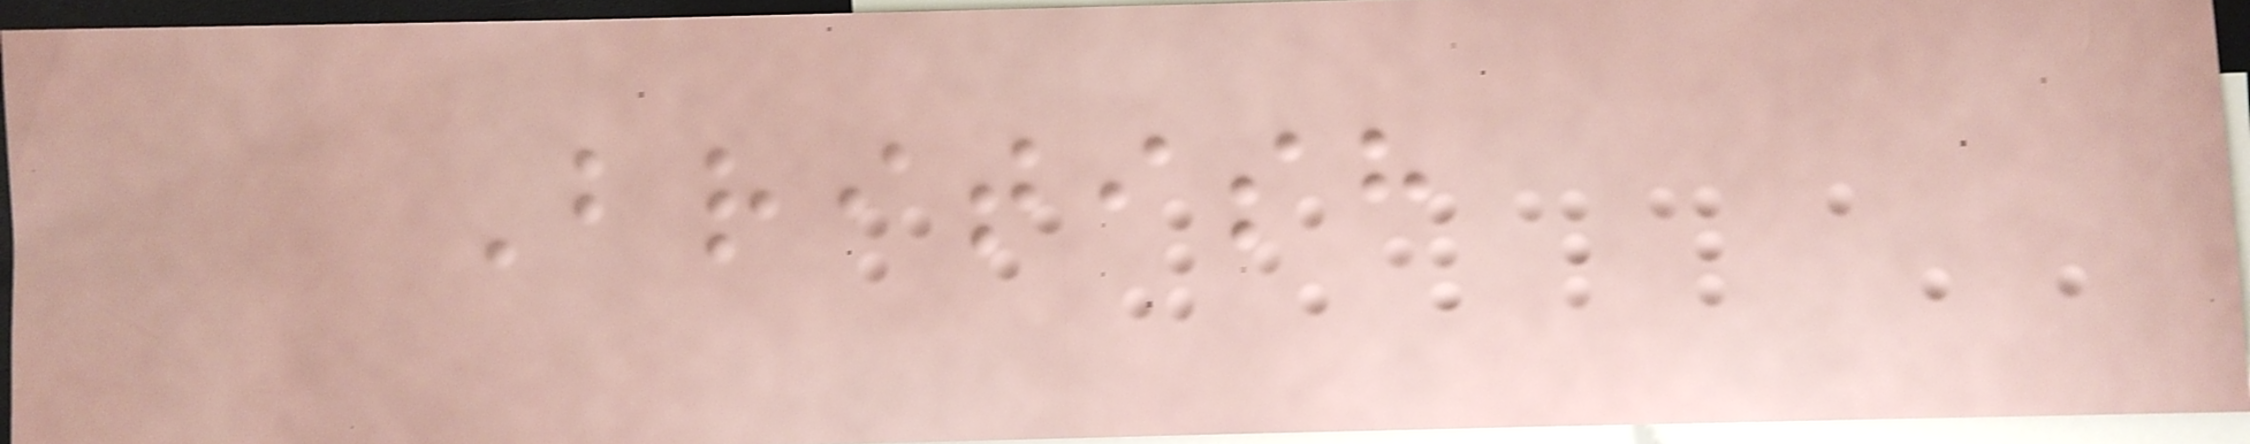British
